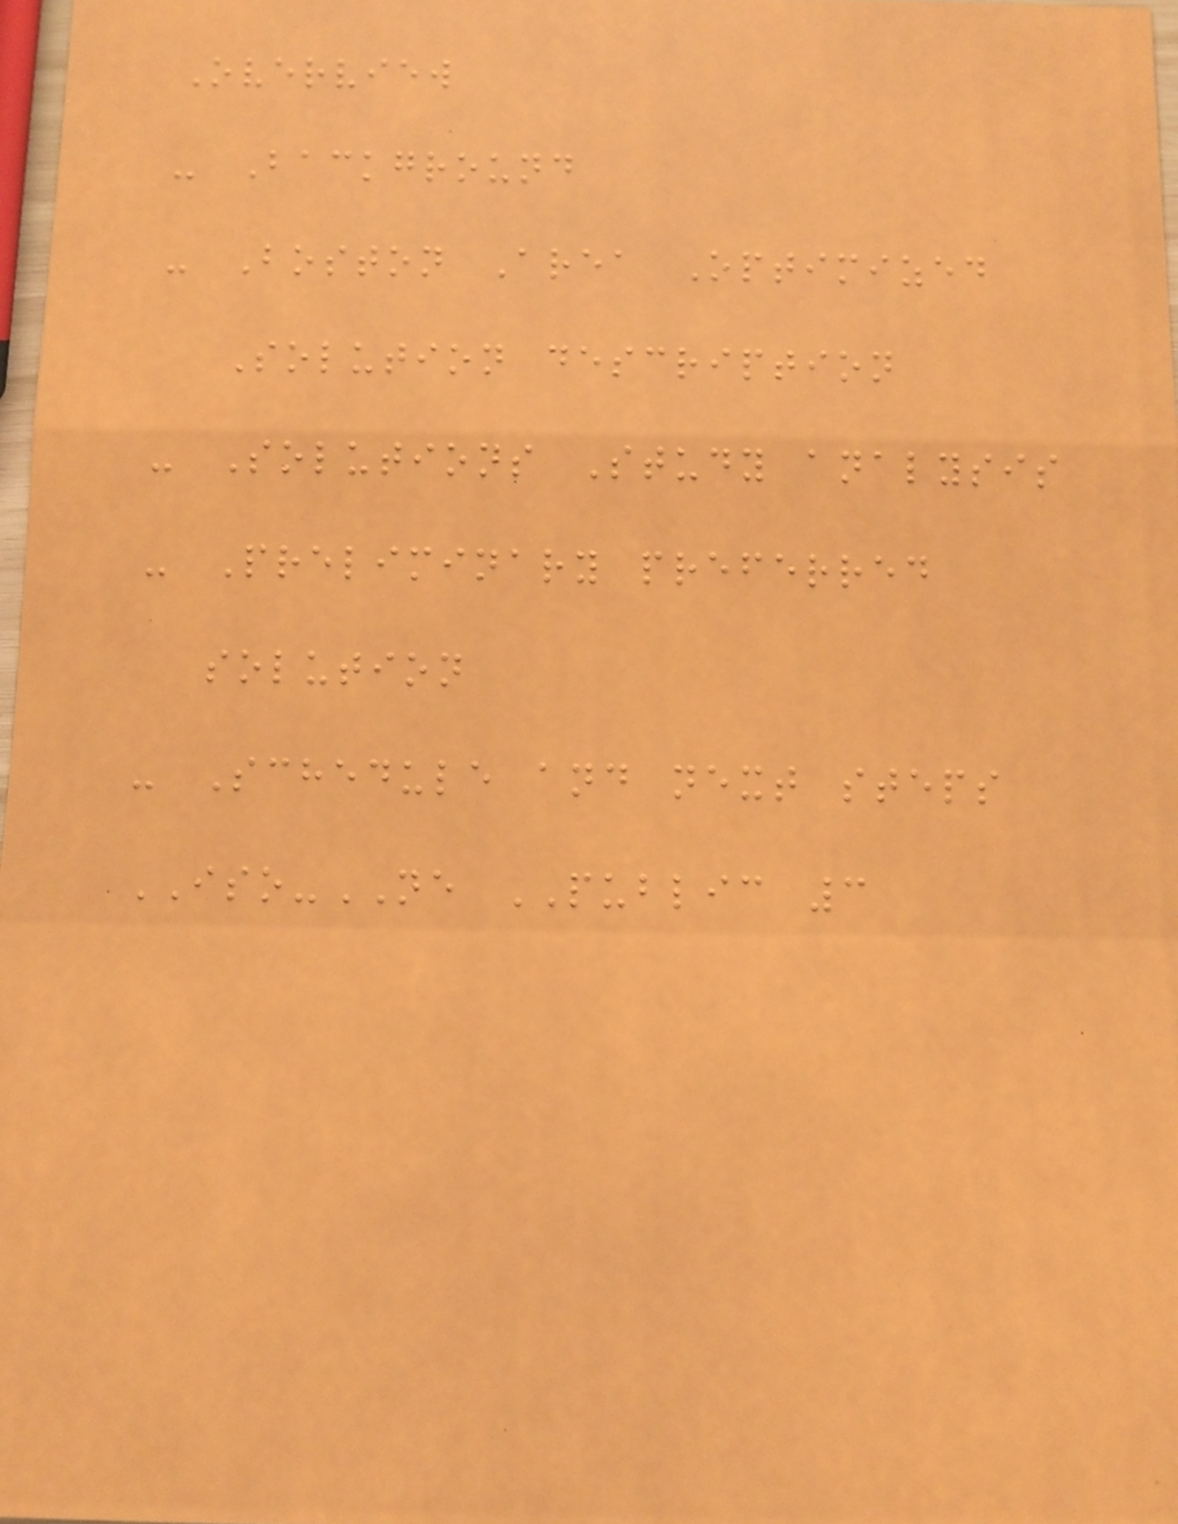Overview
- Background
- Boston Area Optimized
Solution description
- Solutions Study analysis
- Preliminary preferred
solution
- Schedule and next steps
ISO-NE PUBLIC 3
